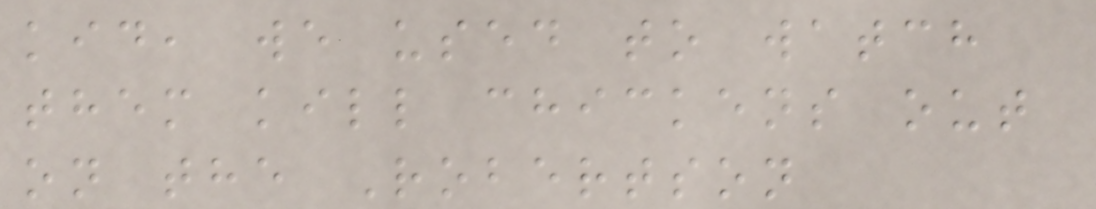kid, we used to watch
them kill chickens out
on the Robertson
